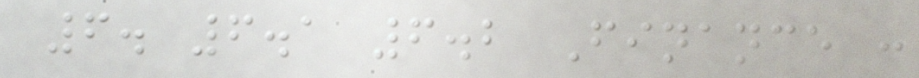6. 6.1 6.2 Finance :
